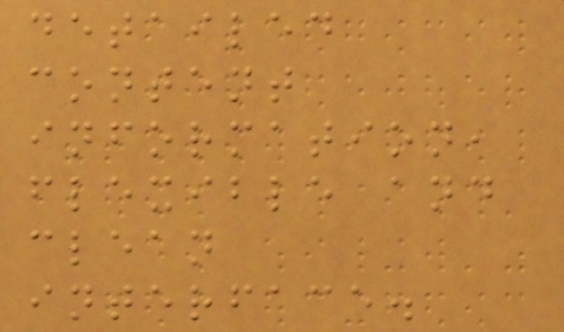detailed
content
information,
flexible and
clean
interface.
